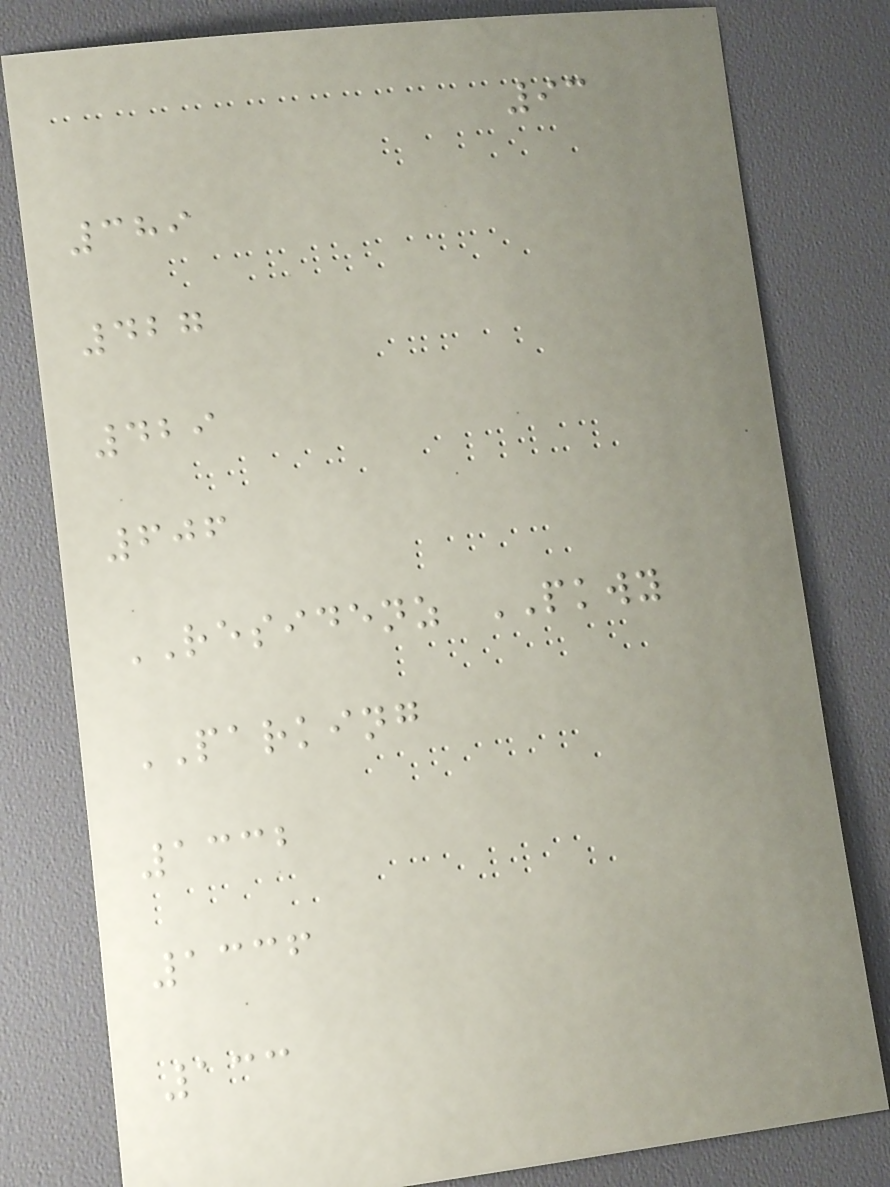93
389
427
429
606
RESIDENZ PKWY
PARKING
1332
1336
133
